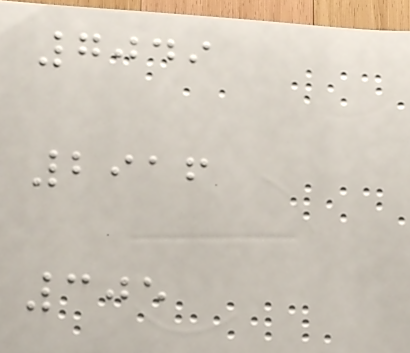7049
2916
305
